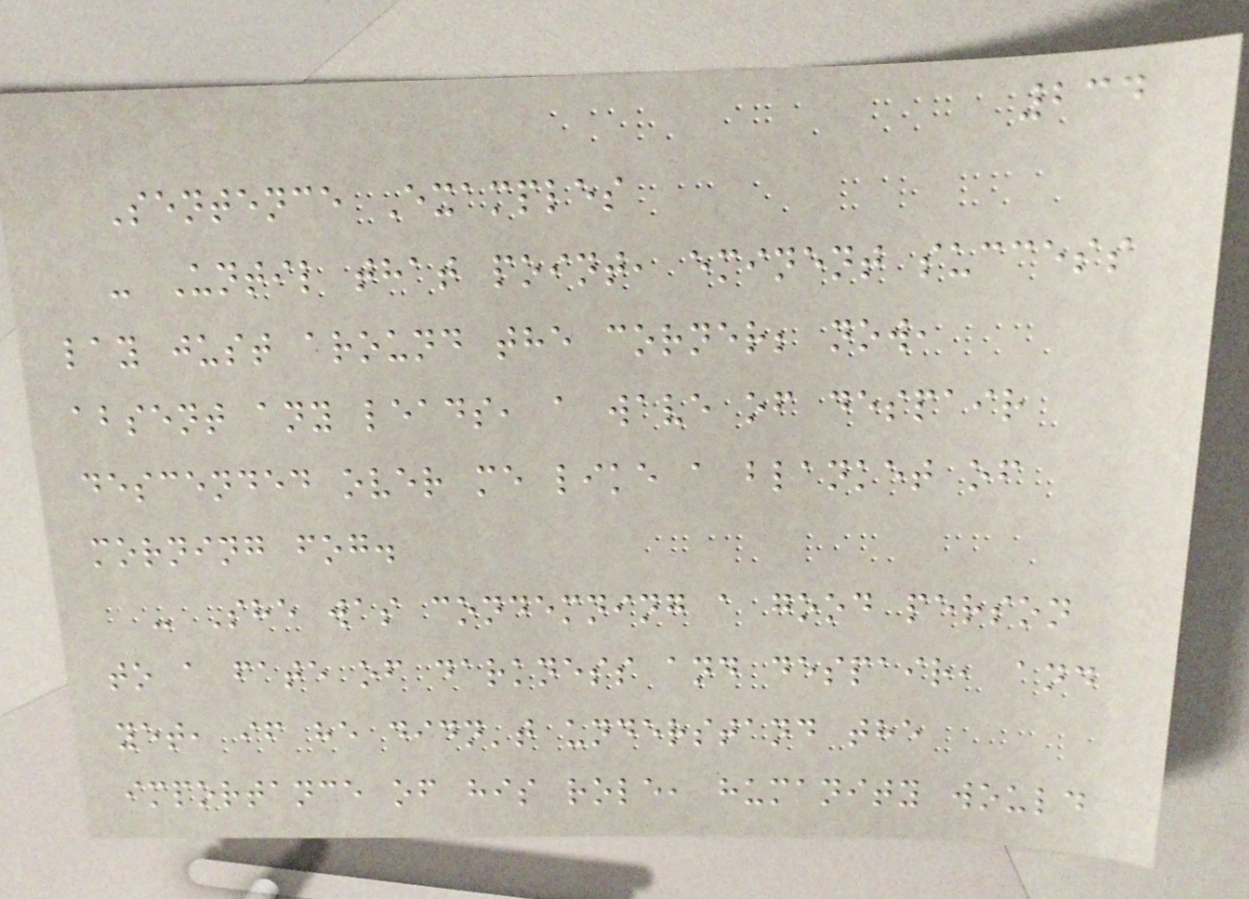234
Sentence Examples
- Until that point, eminent success
lay just around the corner; now,
absent any leads, a wave of despair
descended over me like a blanket of
morning fog.
- She was condemning a good person
to a fate of darkness and despair, and
yet, if he didn't understand the
importance of his role, humanity would
